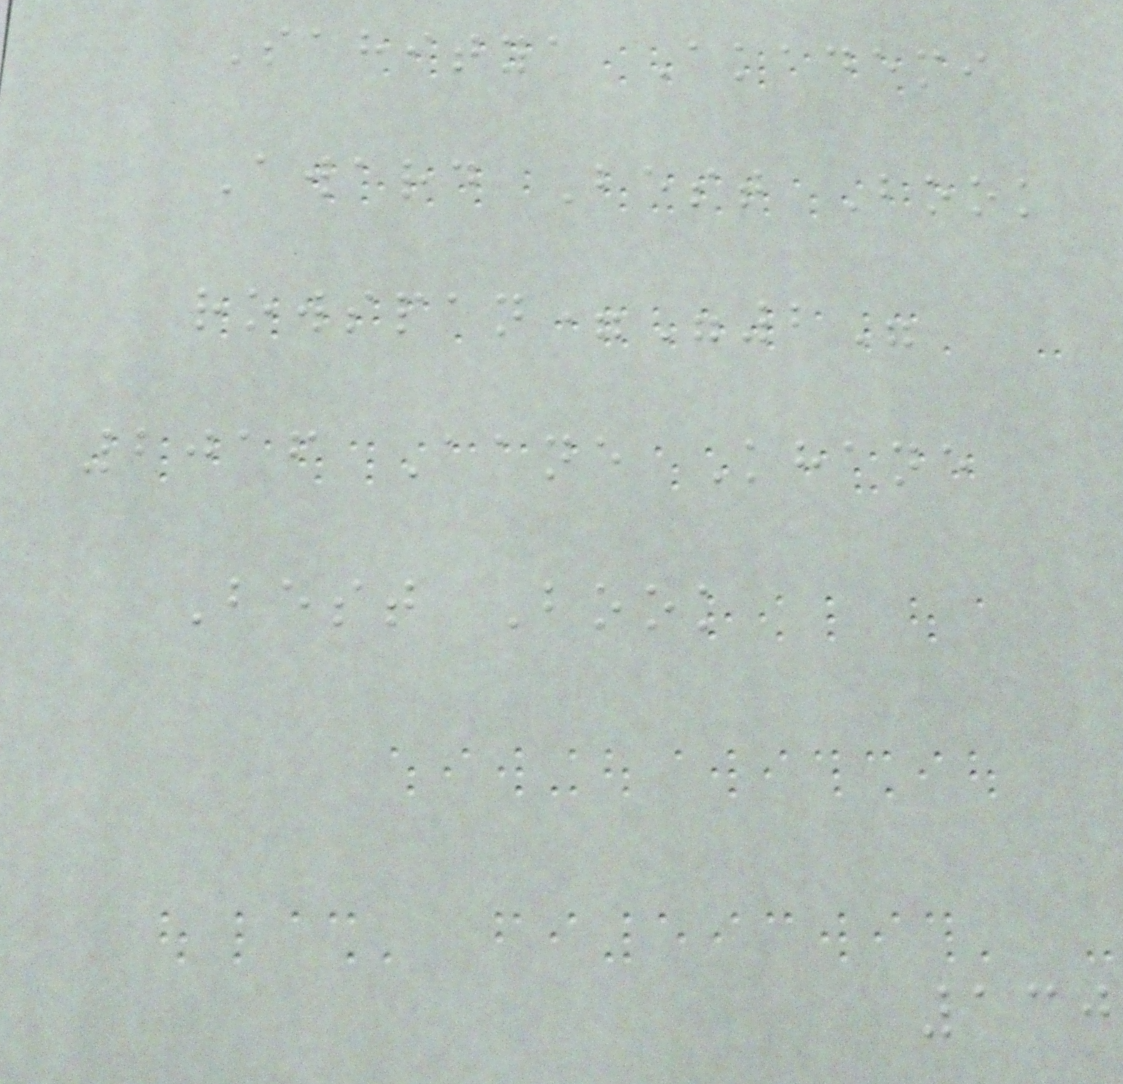Sahitya Akademi
Award Best Book
rowspan="2"
2016 Aane Khane
Best Book
130
